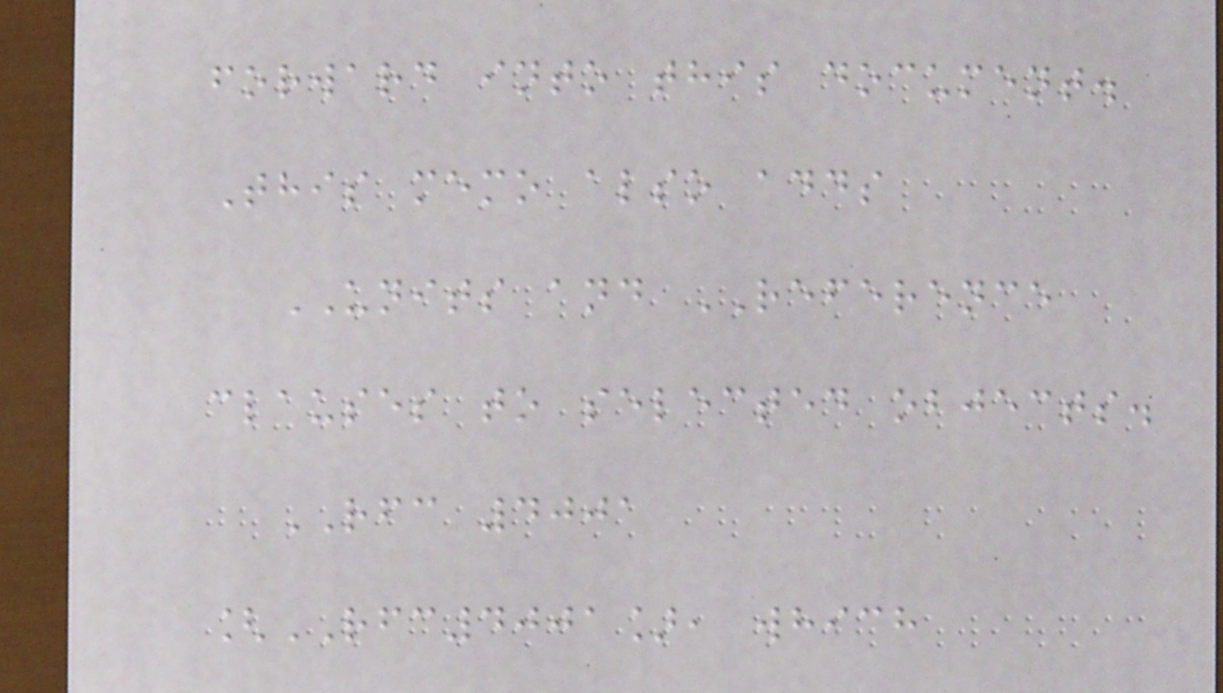forward into this document.
This memo also adds
UNITS and REFERENCE
clauses to selected objects.
RFC 4001
[RFC4001], which
